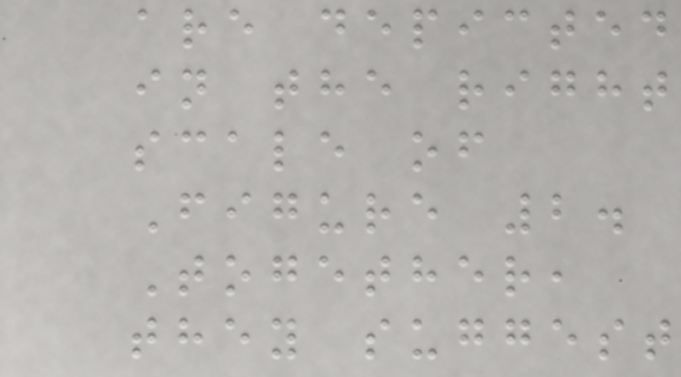are depicted
in the right
scale of
Figure 2.
Together,
they suggest
